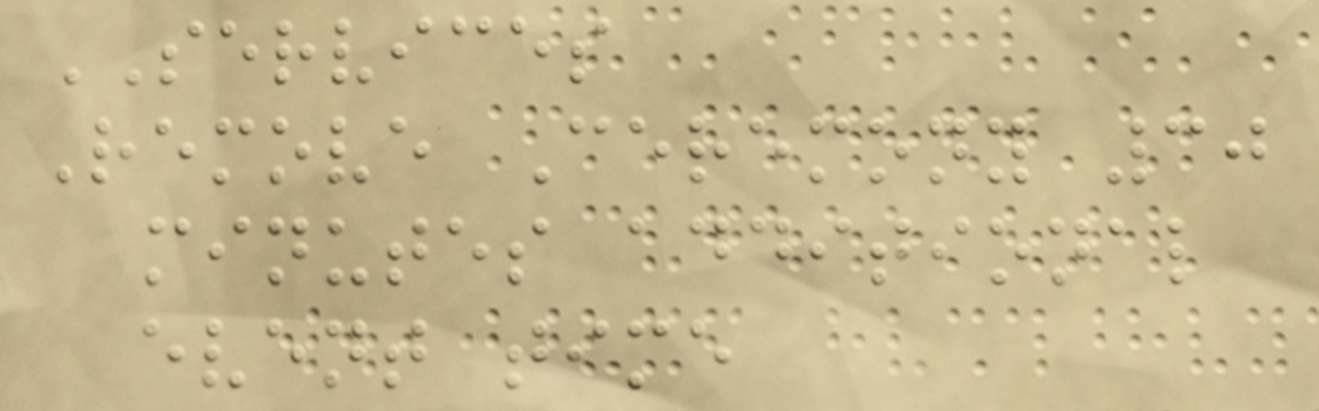SERVICES
Remove Ceremony 30
minutes additional
event time
